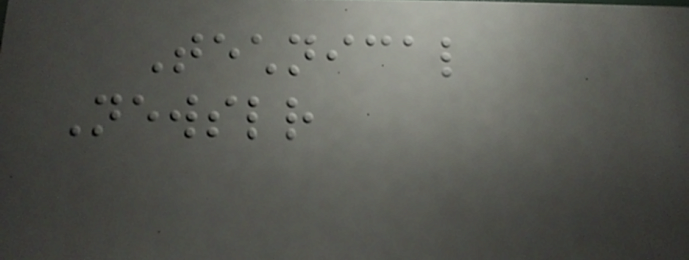Technical
Newsletter
